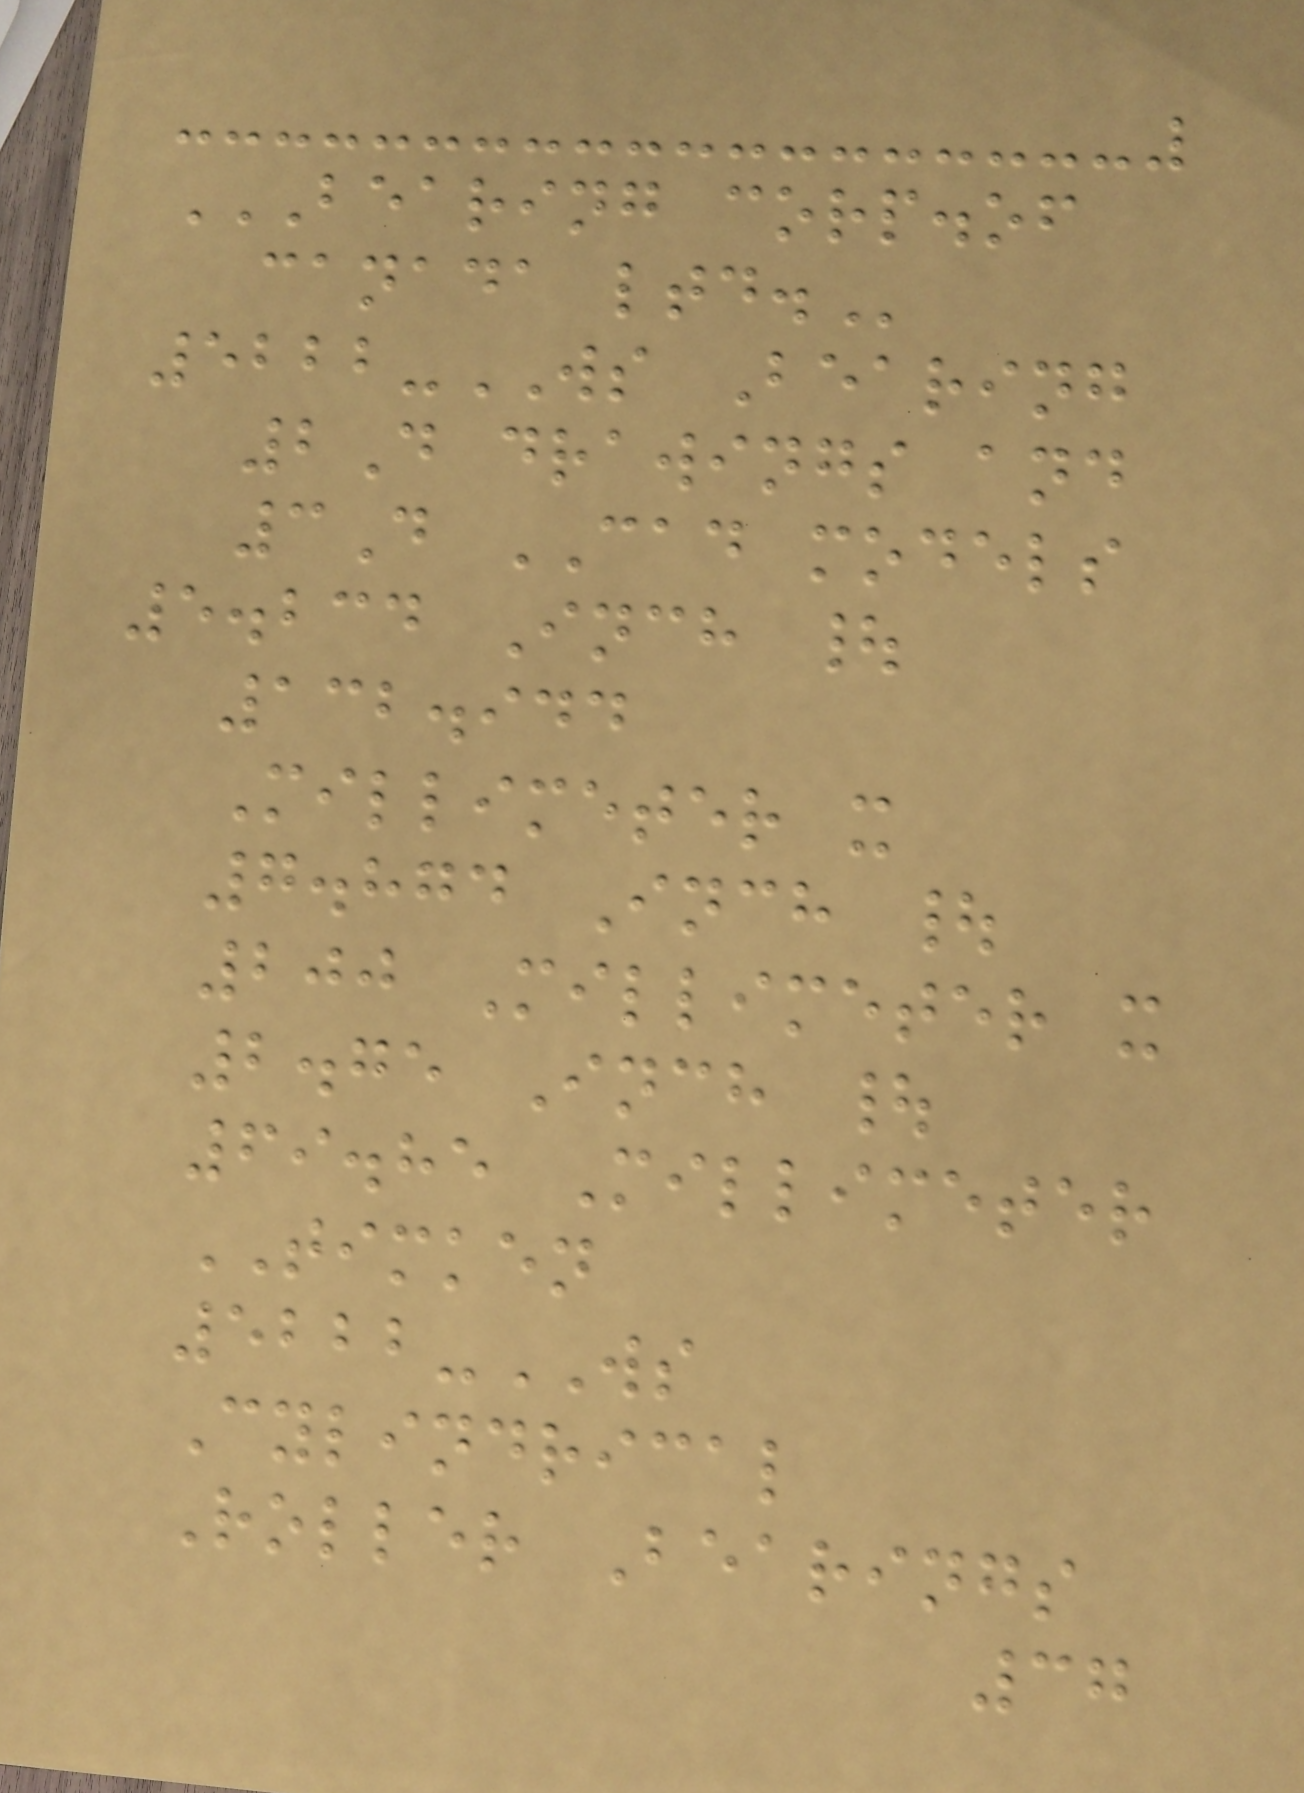BEARING CORP.OF
CANADA LTD.
5222-WS Bearing
2D drawings and
3D CAD models
5.234 Inch |
132.944
Millimeter x
7.874 Inch |
200 Millimeter x
2.75 Inch |
69.85 Millimeter
TIMKEN
5222-WS
Cylindrical
Roller Bearings
37
